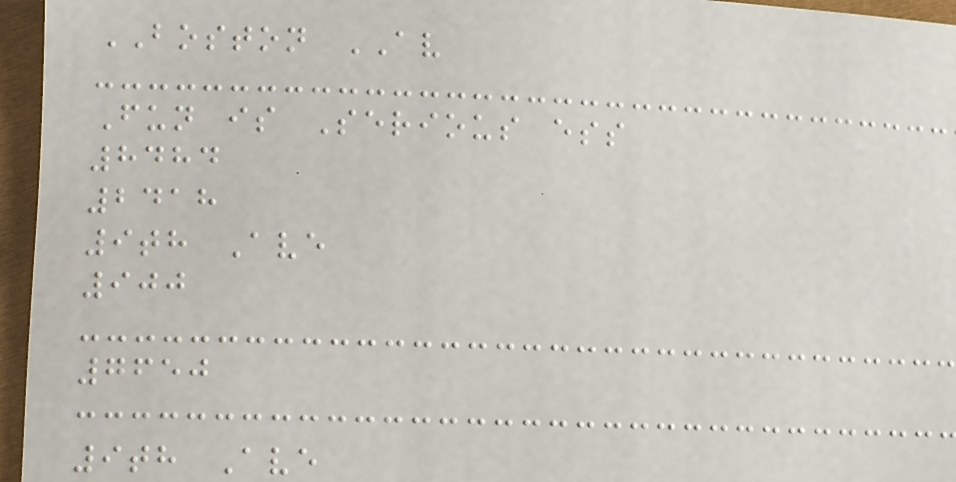BOSTON AV
Fun is Serious ess
8484
2418
9th Ave
900
7650
9th Ave
